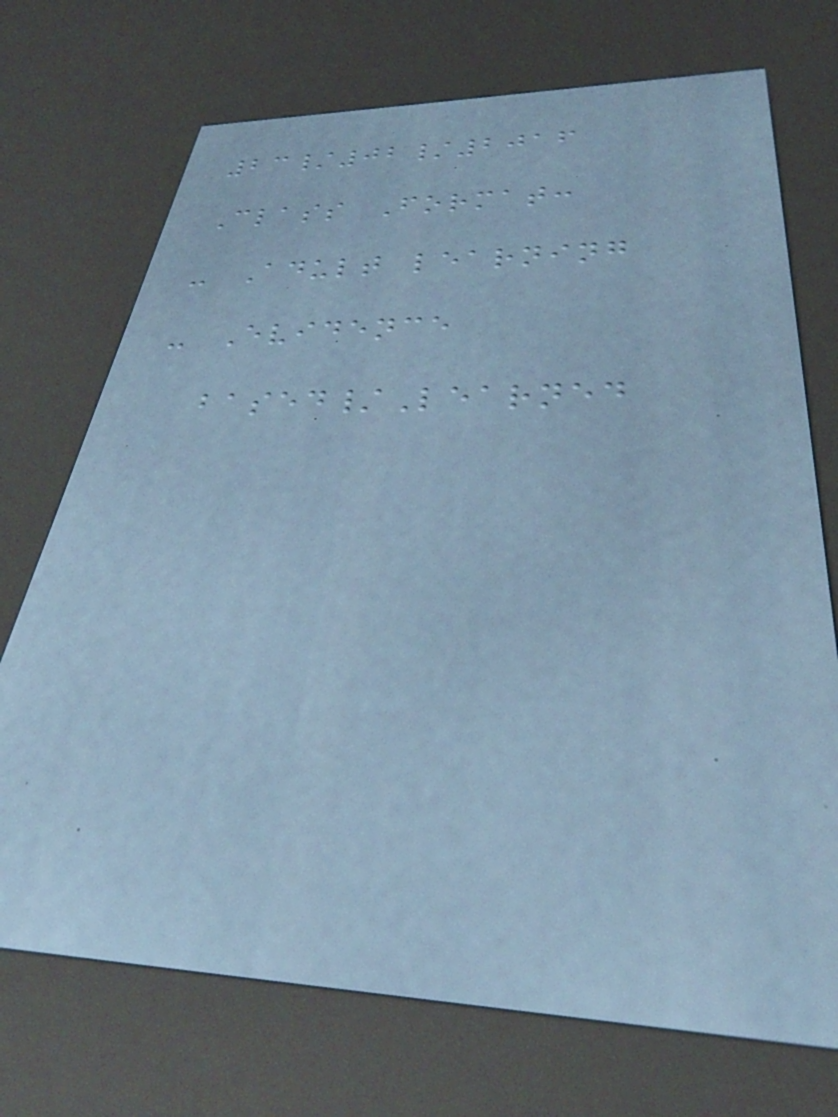23/02/2016
Class Format:
- Adult learning
- Evidence
based/Learned
